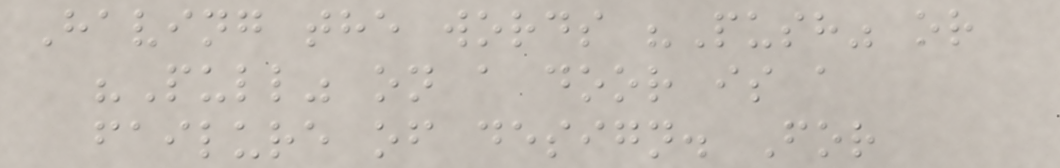Having the words "Push" or
"Pull" on a door is a
failure of design. For
